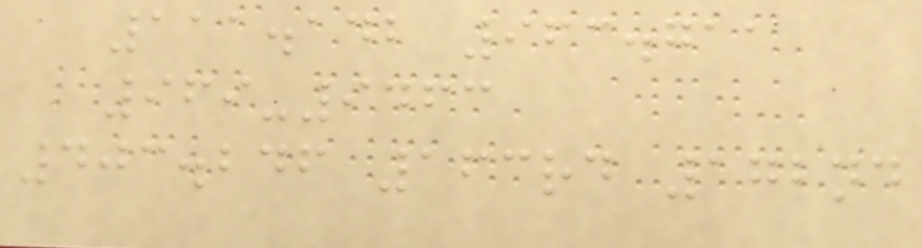111.142 963.711
969-9463
403.246 163rd 172nd
